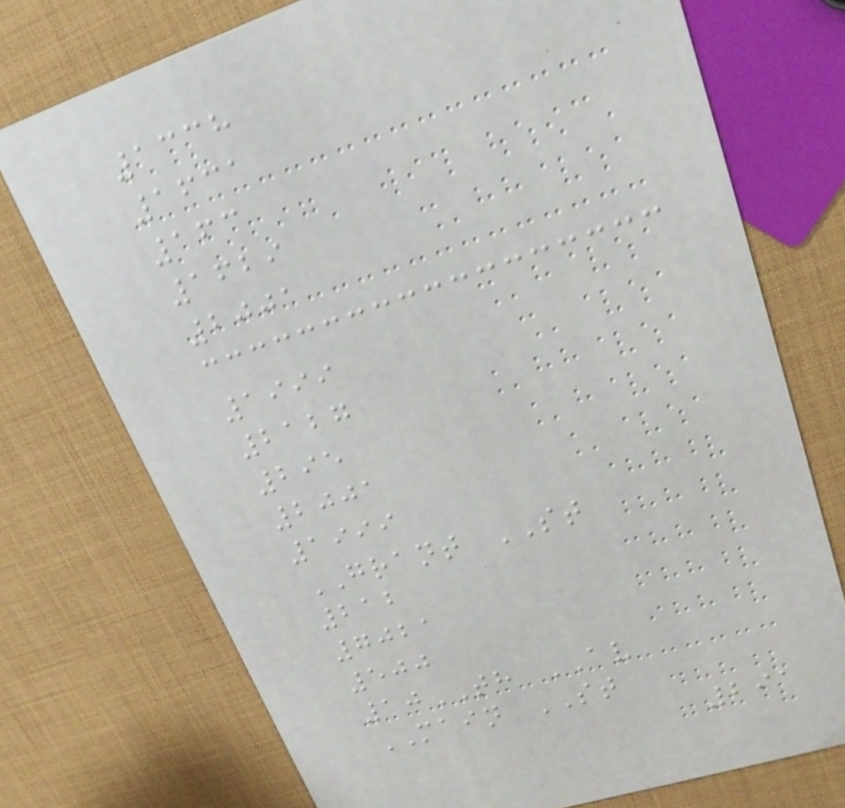1338
1631
163
1629
2001
1999
2127
295
2001
1999
GRANT ST
212
7021
500
10TH AV
MAIN ST
291
